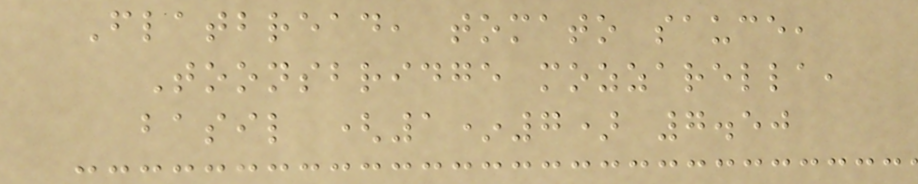Flatbread, tomato sauce,
Toonsbridge mozzarella,
basil (1*7) 7.50
